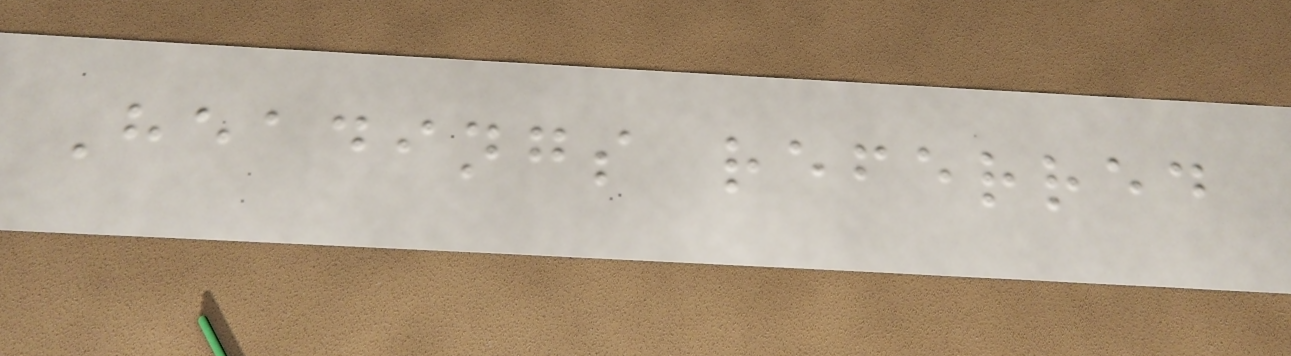Headings referred
